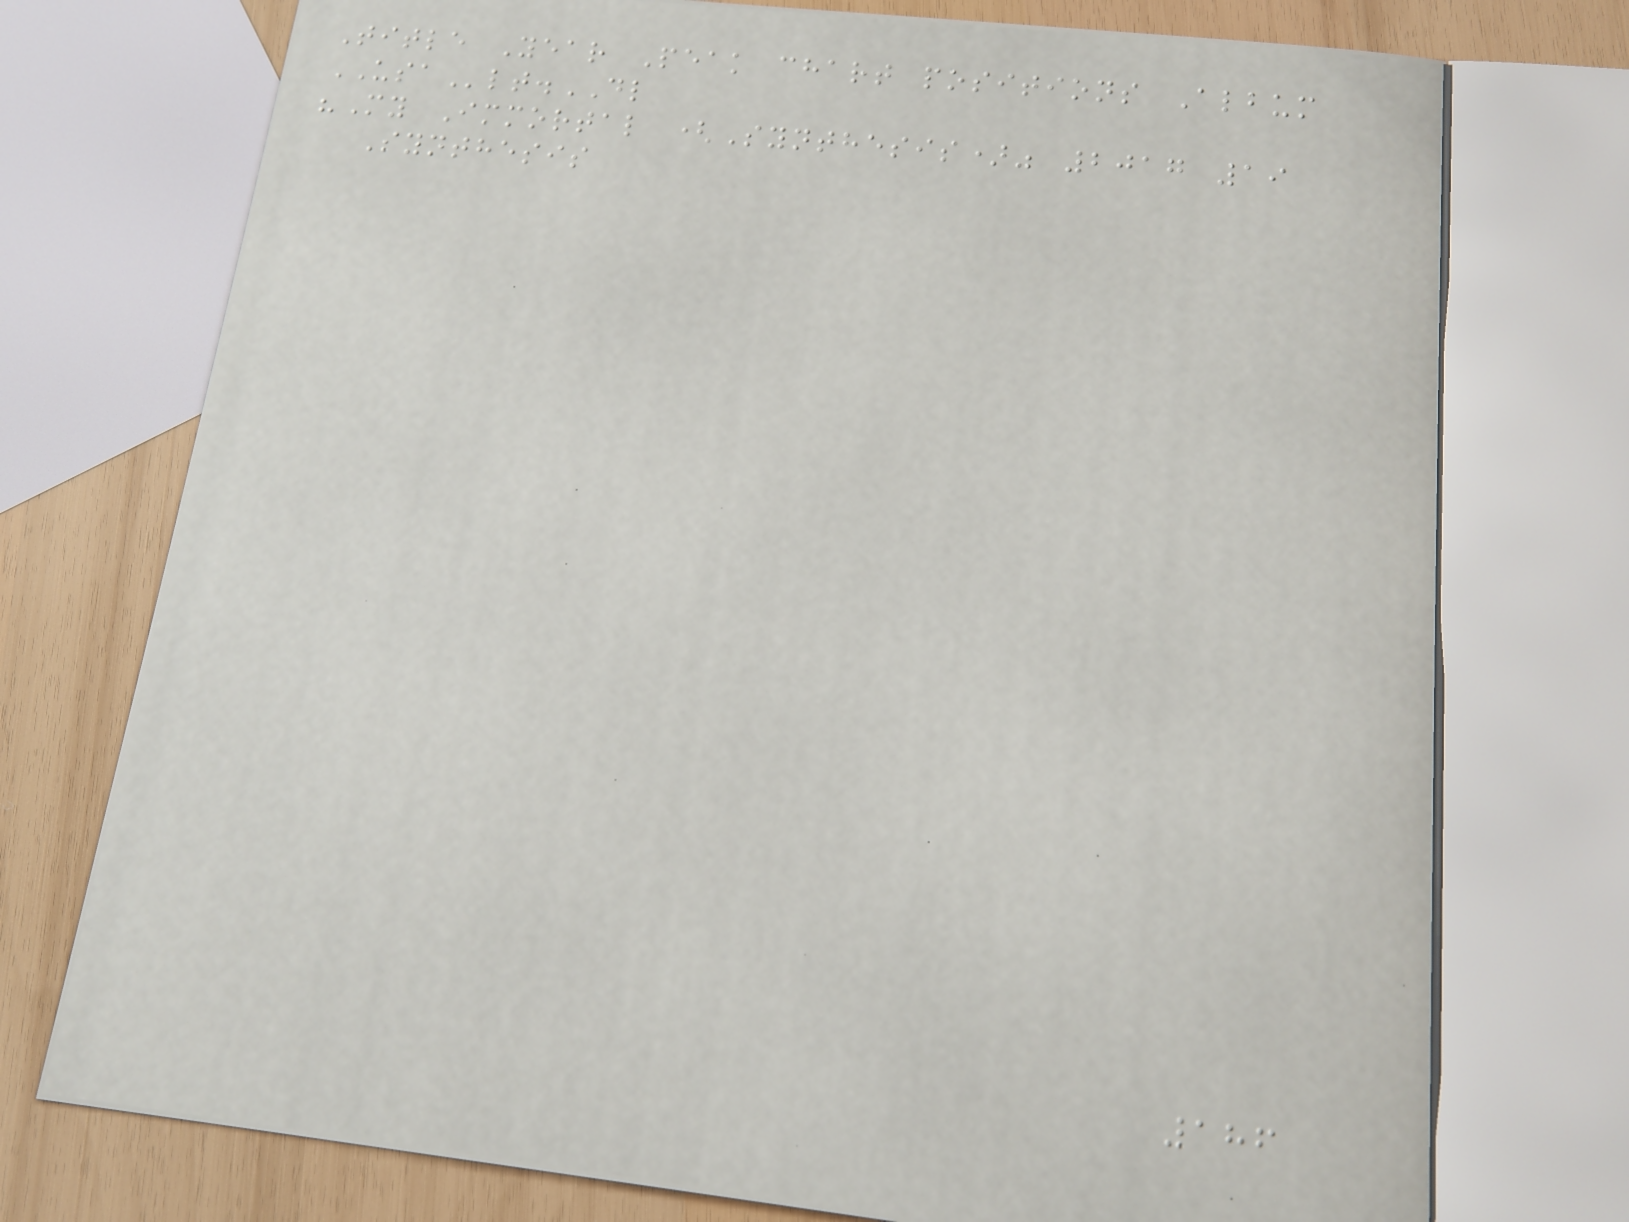Title Year Peak chart positions Album
USAlt.DL
"My Immortal (Synthesis)" 2017 19
Synthesis
186
